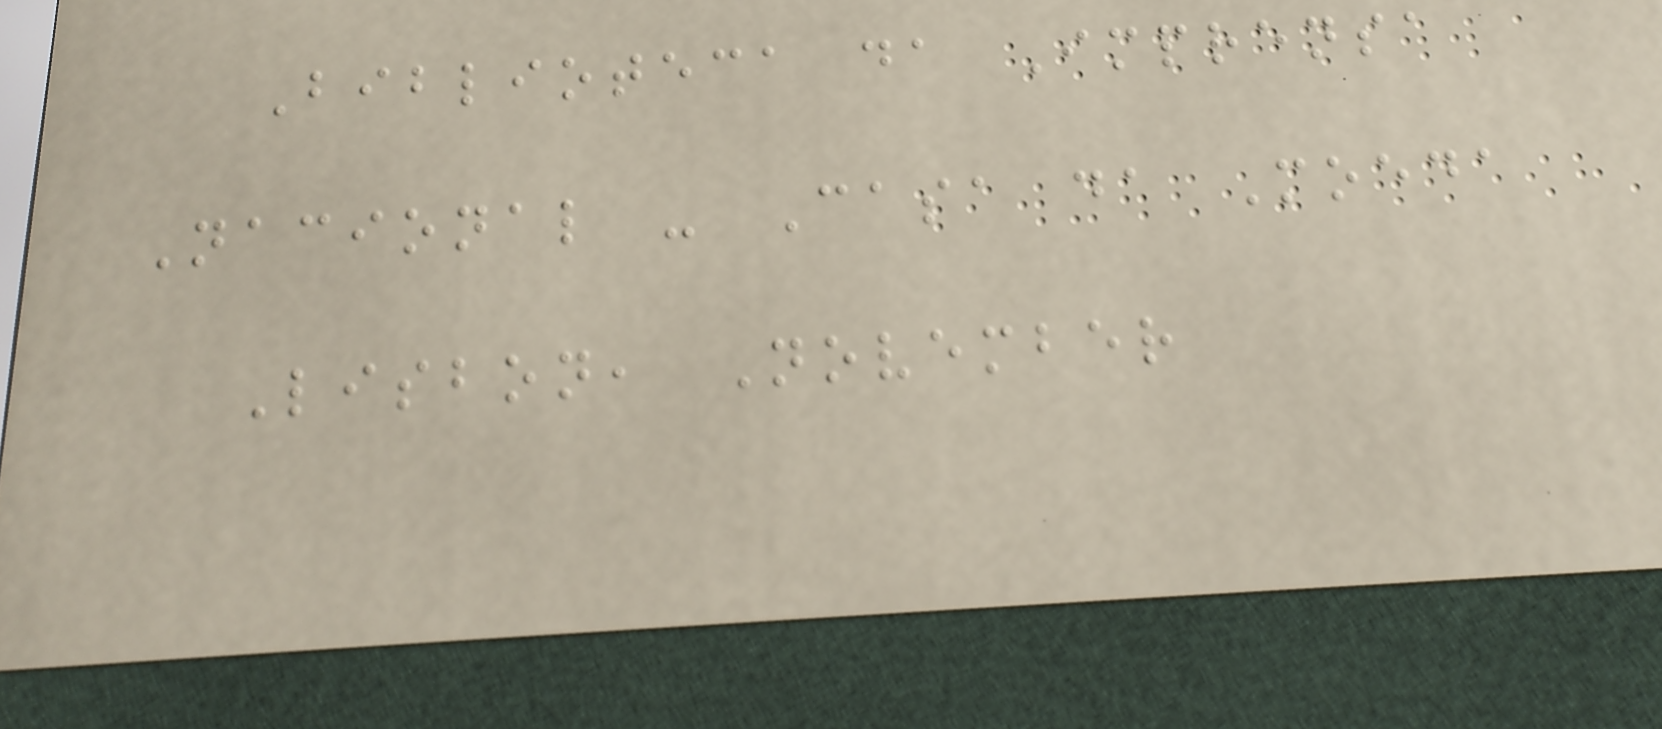Biblioteca da Imprensa
Nacional - Casa da Moeda
Lisbon, November
